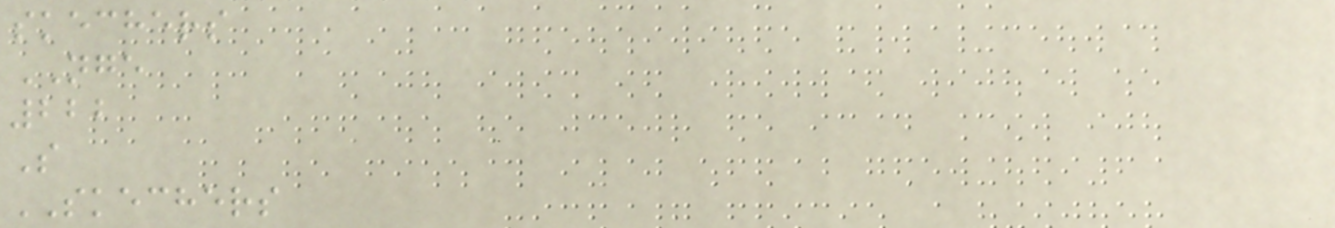skechers
NGE
222
S
SKECHERS
